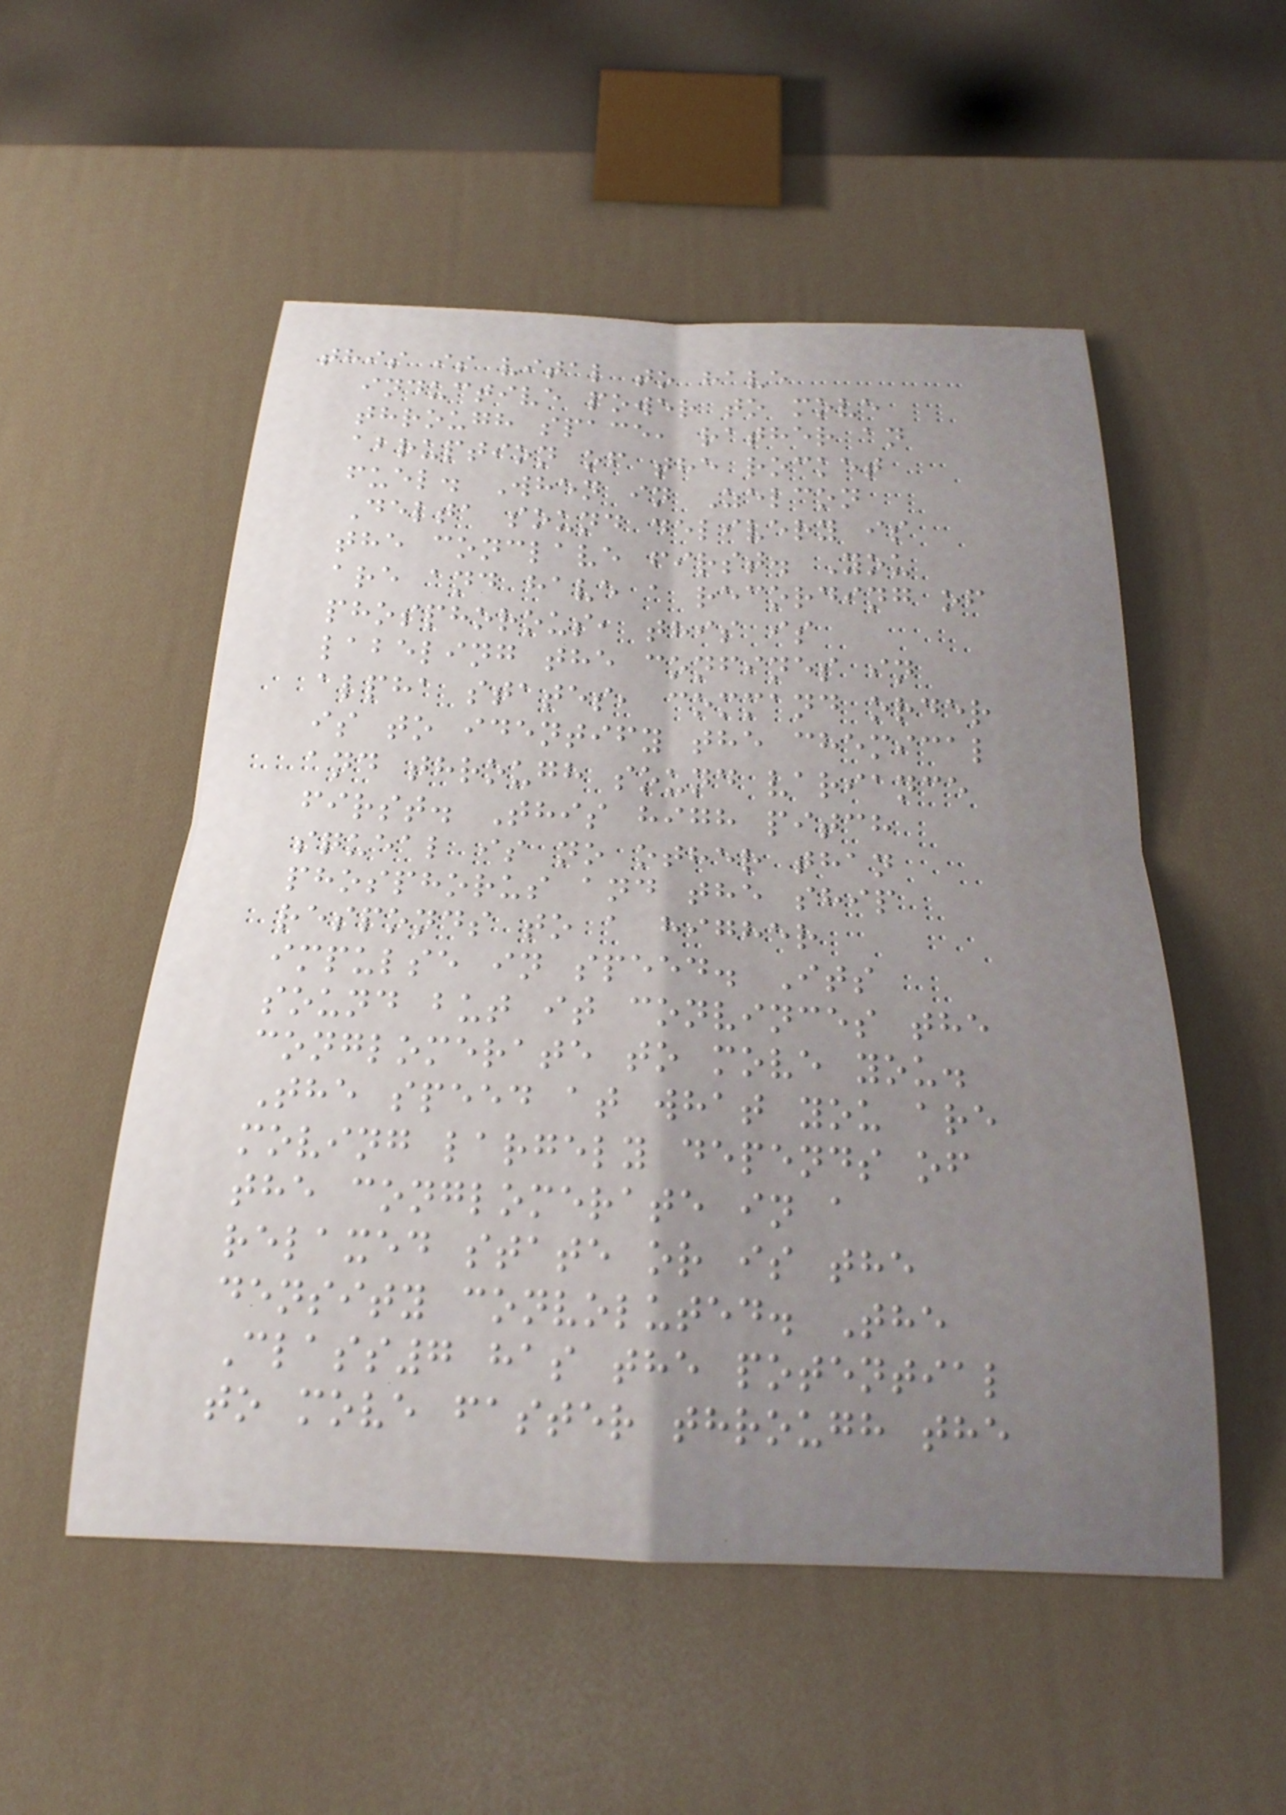this is vital to have
inductive power to move
through space, rather an
abruption of the rocket
fuel. When in Zelcon
Delta sound delivery is
the conclave first. You
are and have a recording of
phosphorous, this is
labeling the confines in
alpha states, command order
is to identify the chemical
and through sound variance
first. This high pitch
squeal is no other than
phosphorus and the ship
responds to a higher
impulse in speed. Its
sound but it convinces the
conglomerate to move you.
The speed at what you are
moving largely depends of
the conglomerate in a
relaxed state or is the
density convoluted. The
Class7 has the potential
to move faster through the
